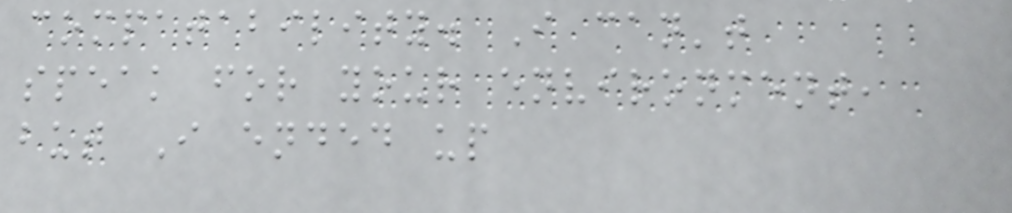compatability. I can't
speak for your environment,
but I ended up
